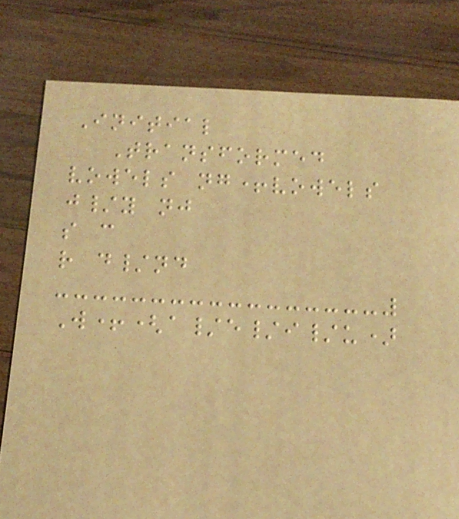Initial
Transformed
vowels ng+vowels
j/y nj
s c
r d/nd
W+(a/e/i/u)
